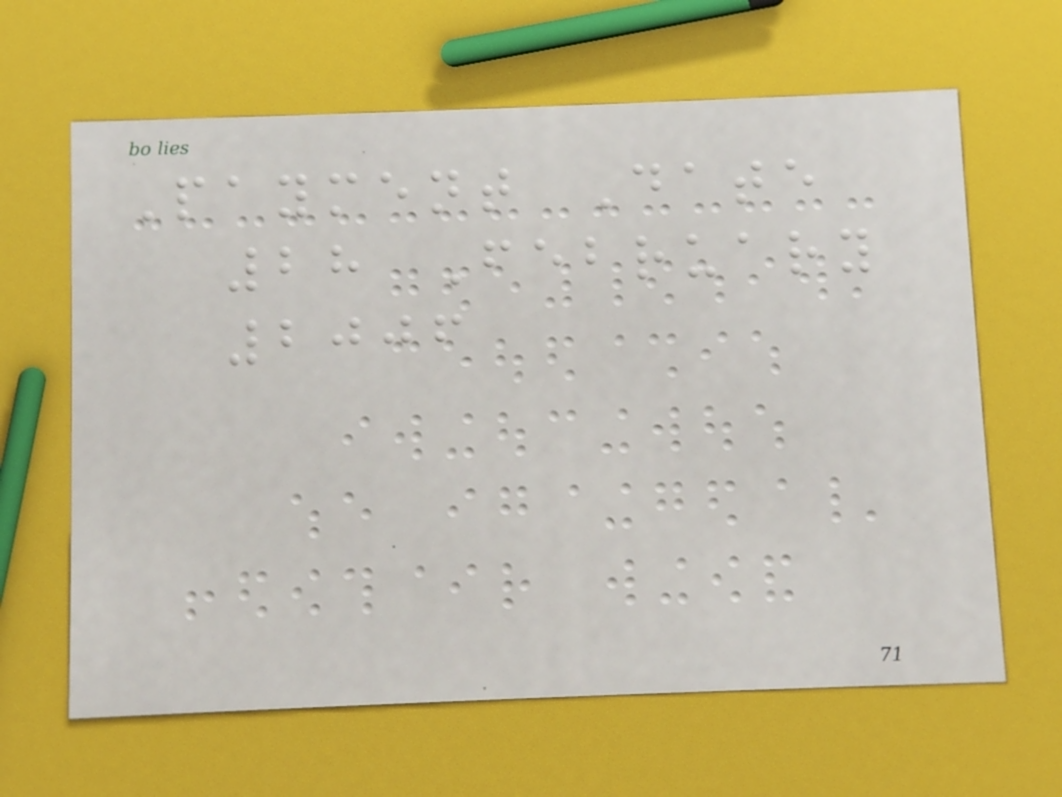Payment Date
28 February
2006
